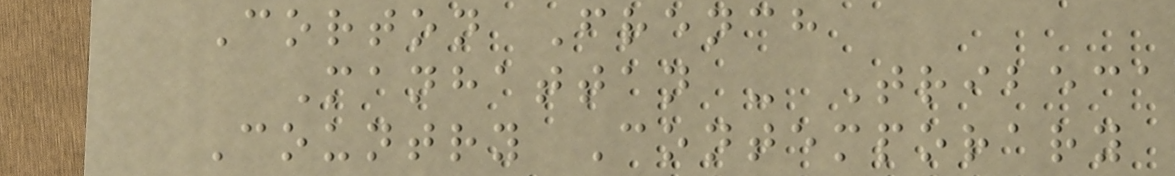Corton French
Manhattan - Tribeca
Country Contemporary
